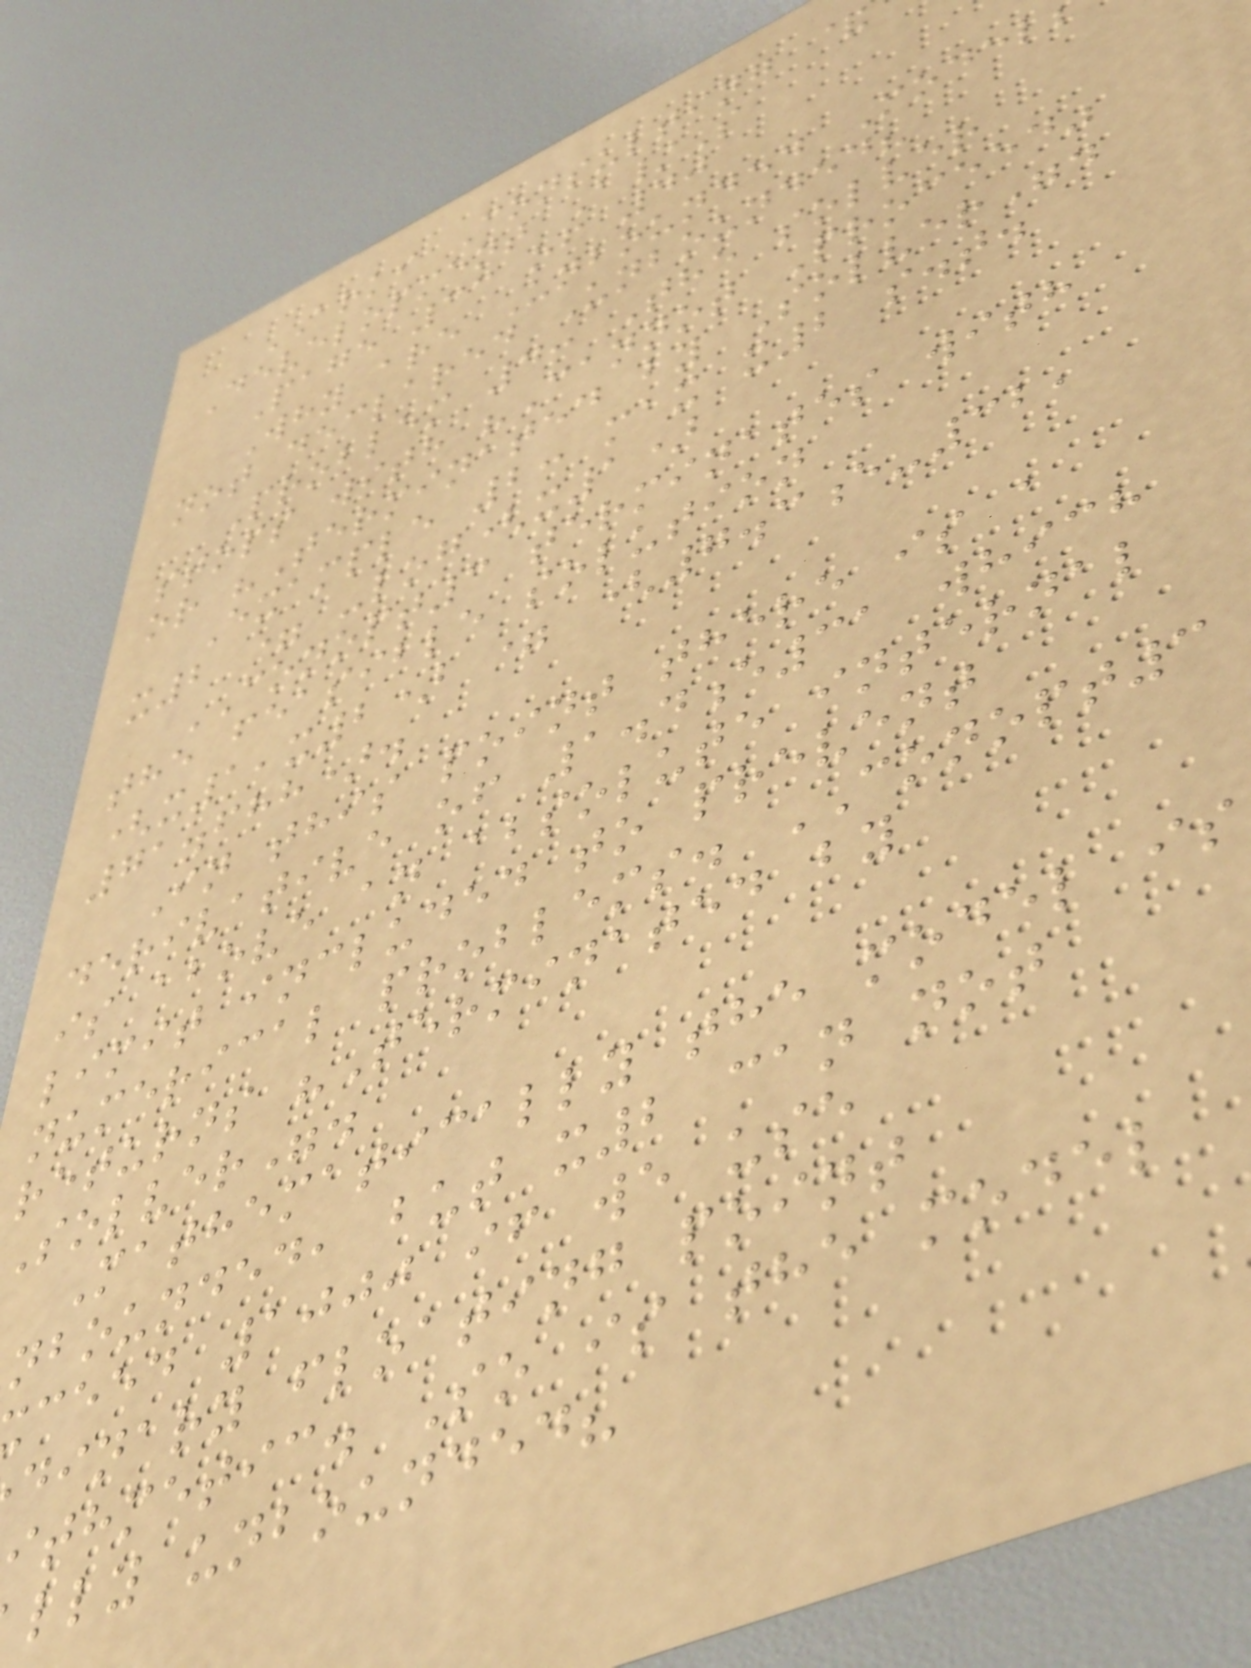ARKI Consulting &
Development A/S
Page 33 of 40
Why are Unbounded Model
not declared Unbounded?
Problem 4: The solver
stops with "Cannot Proceed"
or "Terminated by Solver".
Example 2: max x2 s.t.
x2 = -log(x1)
CONOPT3 terminates with
the feasible solution
(x1,x2) = (7.3e-32,
71.688).
In this point there is a
derivative of 1.4e31 which
is above an absolute internal
limit included to prevent
numerical problems. CONOPT3
returns "Terminated by
Solver".
Mathematically the model is
nbounded, but x2 can not
ceed 1000 if we use
dinary floating point
ithmetic. So is the model
lly unbounded?
